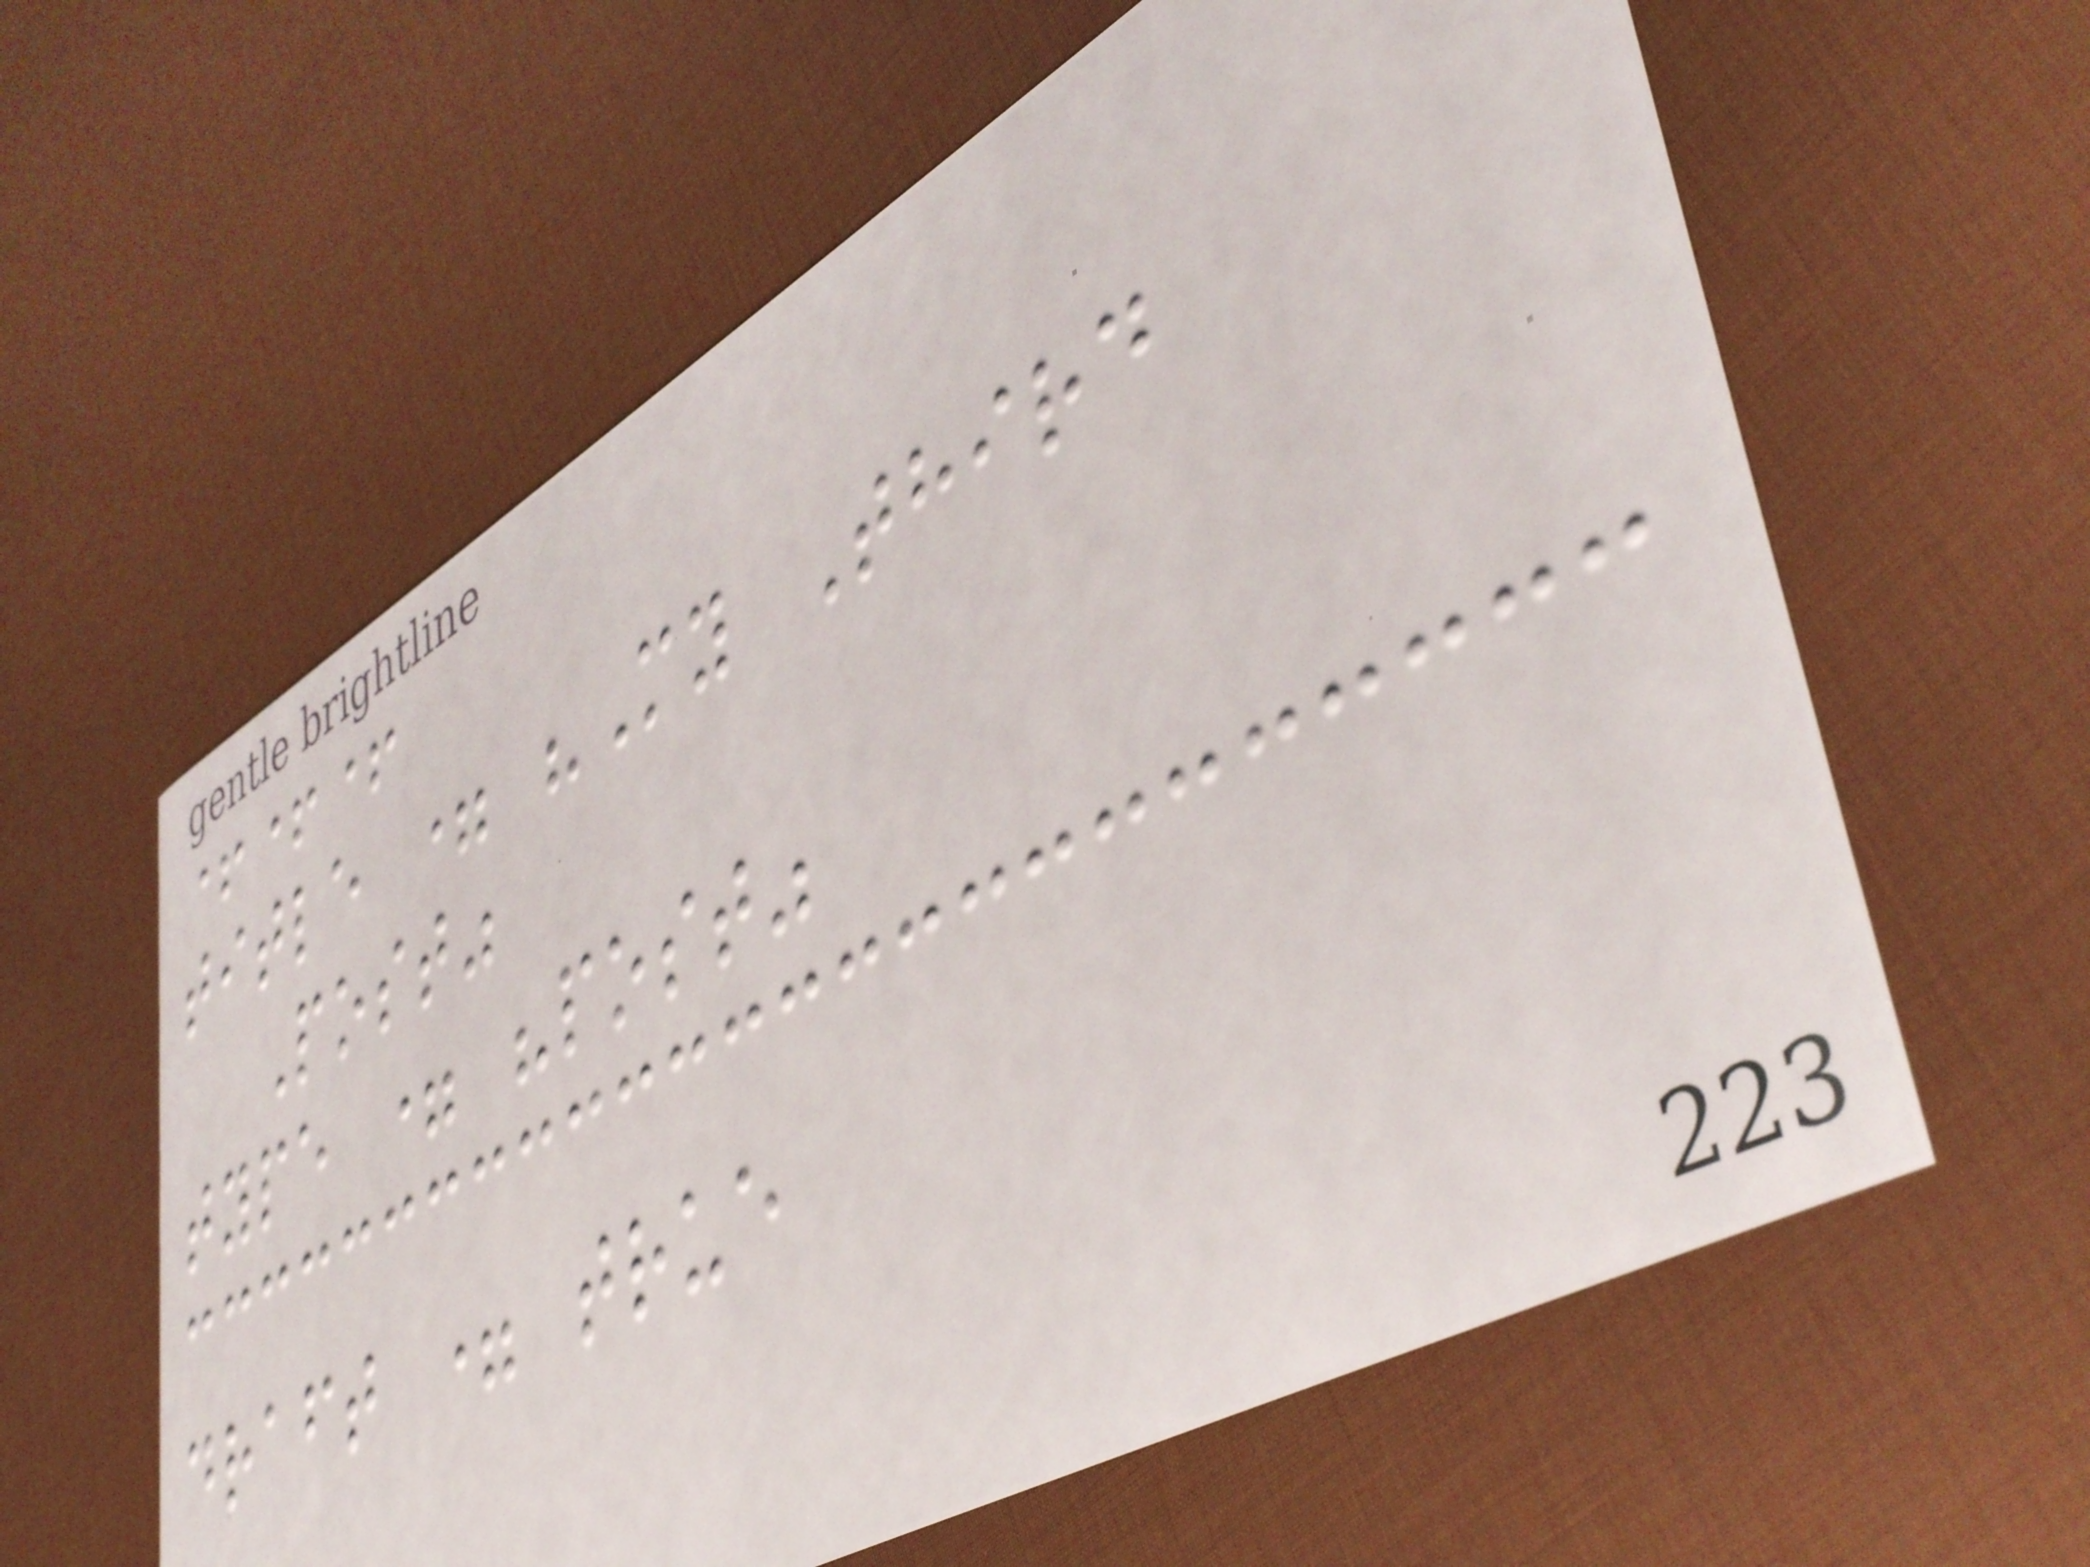+++
title = "My Third
Post"
type = "post"
draft = true
